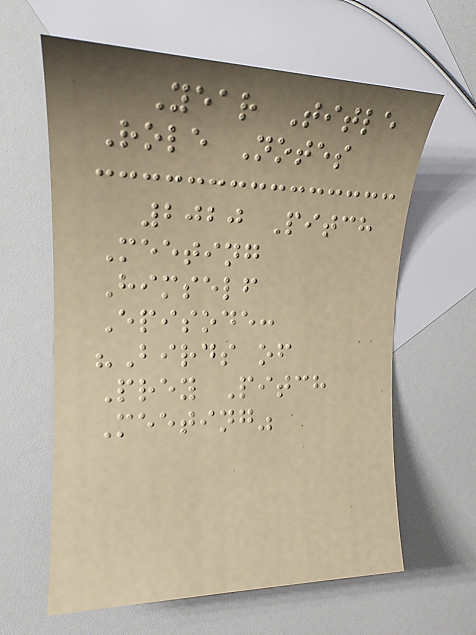Year Title
Role Notes
2020 Pitch
Meeting
Himself
Episode:
"Birds of
Prey Pitch
Meeting"
